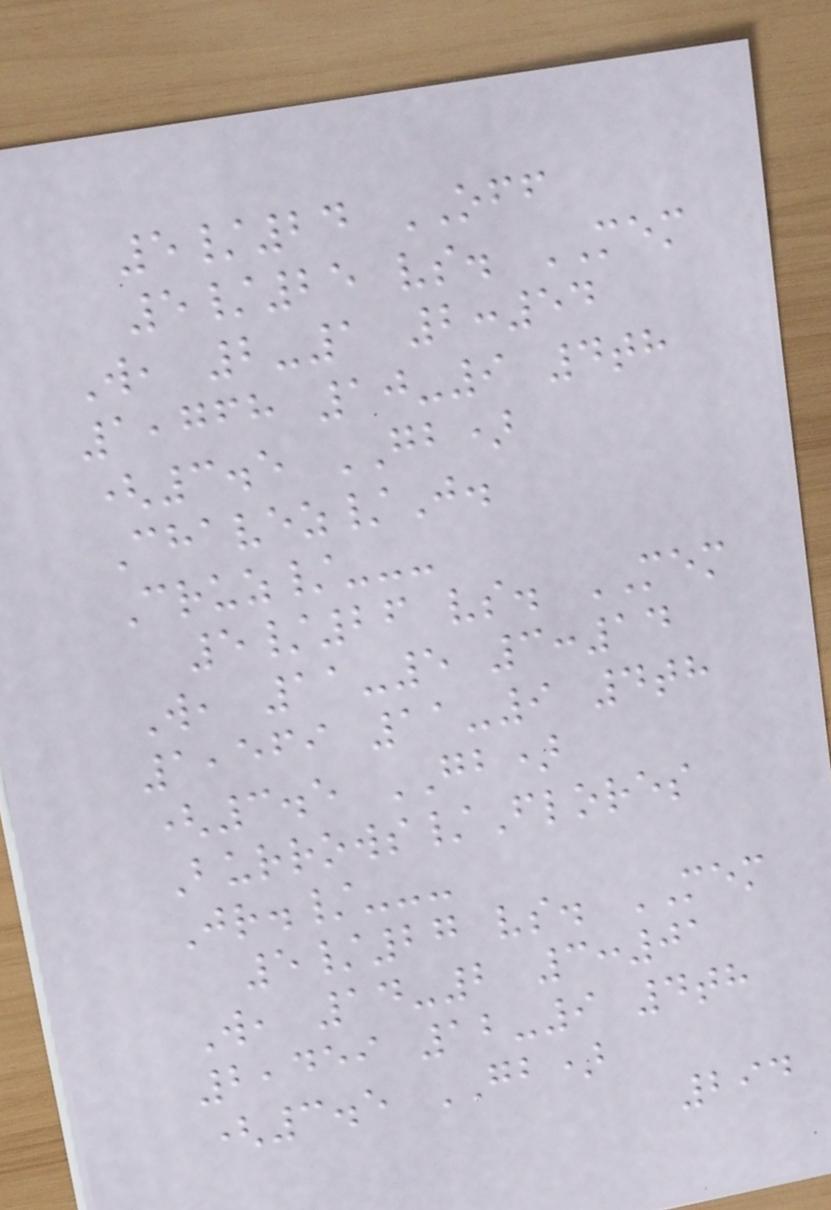5/24 OFF
5/25 vs. MEM
W, 2-1 2:54
1,768 10-9 4th
(3.5 GB)
Chavez/J.
Cruz/---
5/26 vs. MEM
W, 11-5 3:14
1,569 11-9 4th
(3.5 GB)
Burrows/Flores
Jr./---
5/27 vs. MEM
W, 14-2 3:01
2,459 12-9 4th
(3.5 GB)
294
